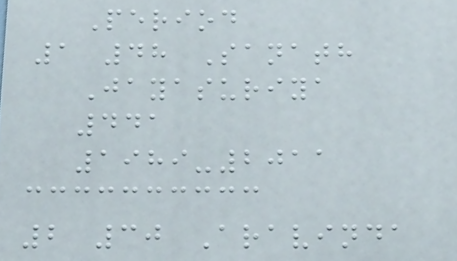Period
1 48 Sanath
Jayasuriya
441
1989-2011
2 30 Aravinda
